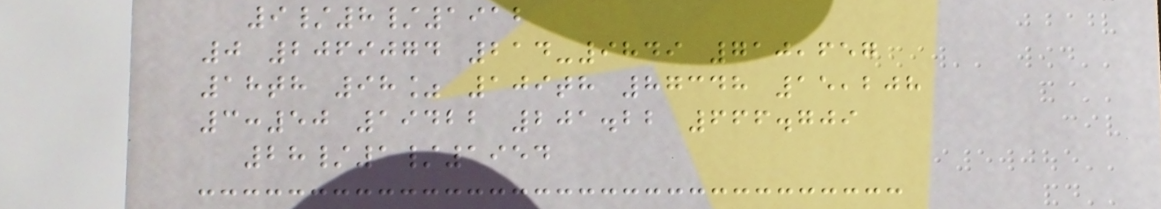9/8/1912
0 2069074 214-9849 710,657
18th 98% 109th 87348 15,208
3:50 19422 201.22 666.709
28/1/1954
